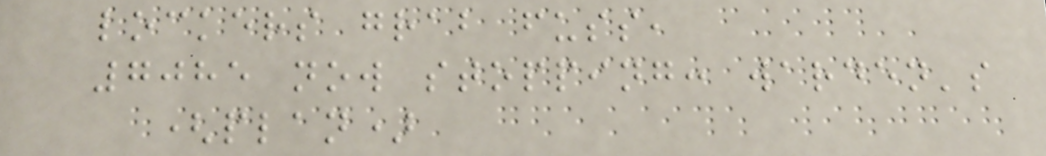lockers grab fuss,
7085 now stopping: warden's
(plan)
